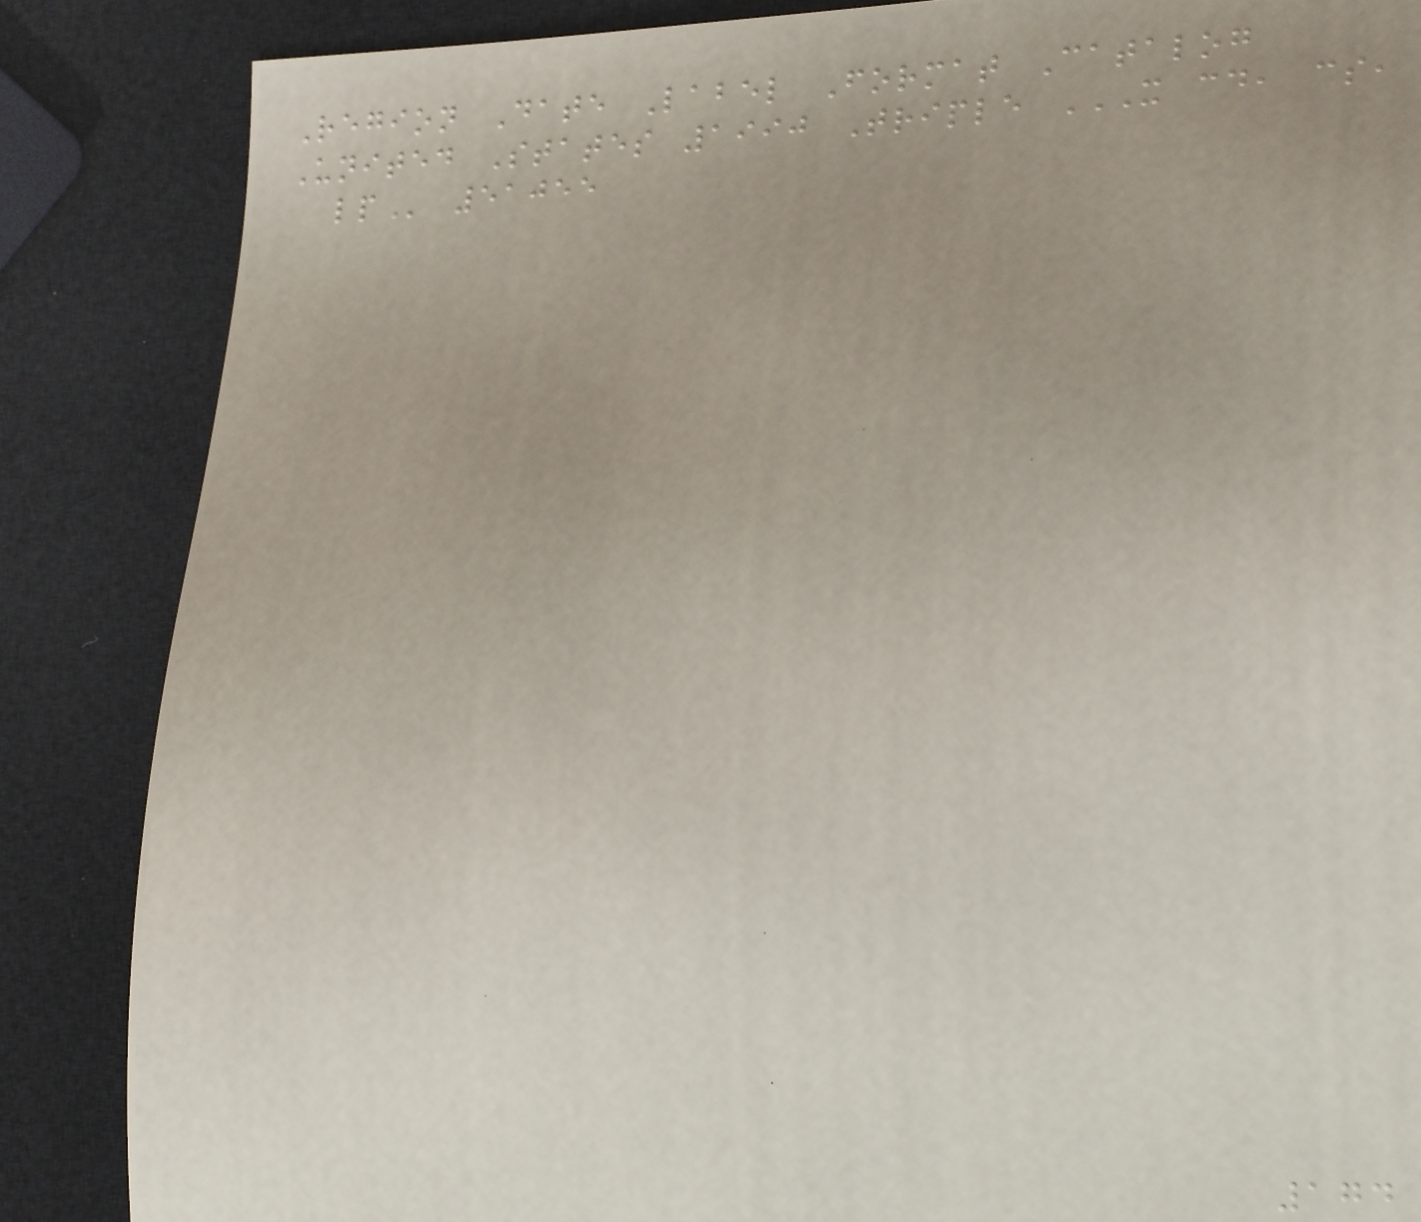Region Date Label Format Catalog
United States 1990 Triple X CD, CS,
LP 51055
174
